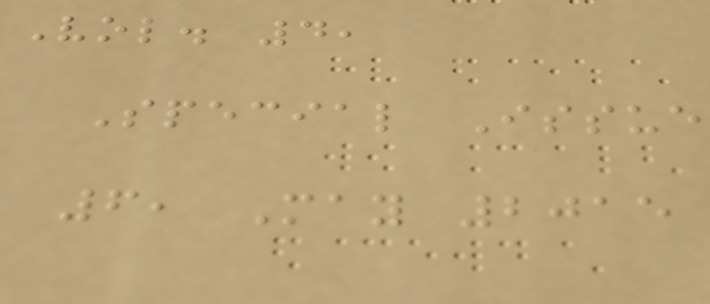Vol. 4,
Special Issue
6, May 2015
